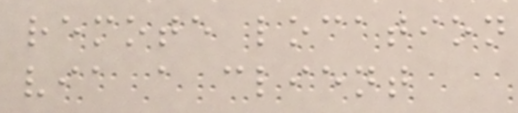remote location
via a client
